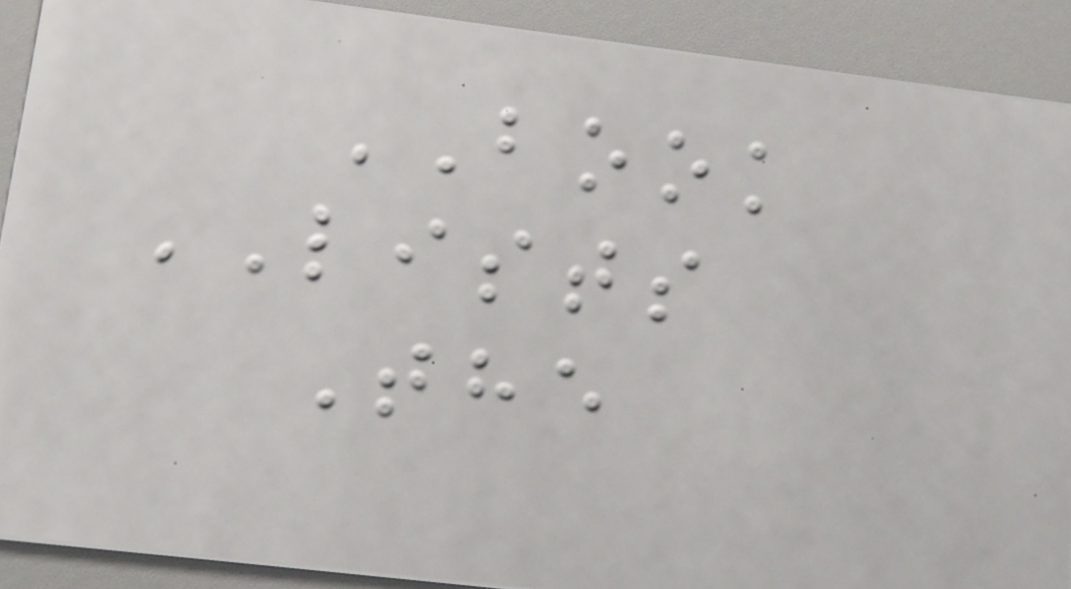BOOK
LISTS
The
